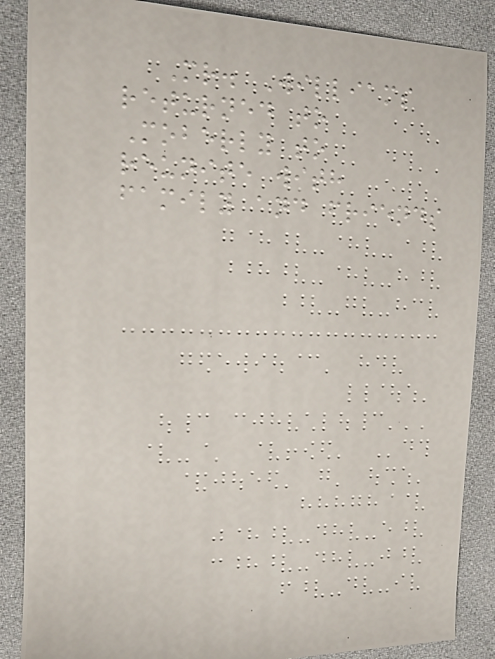Mr. Williams
returned to
Moberly to
reunite with
family and friends
